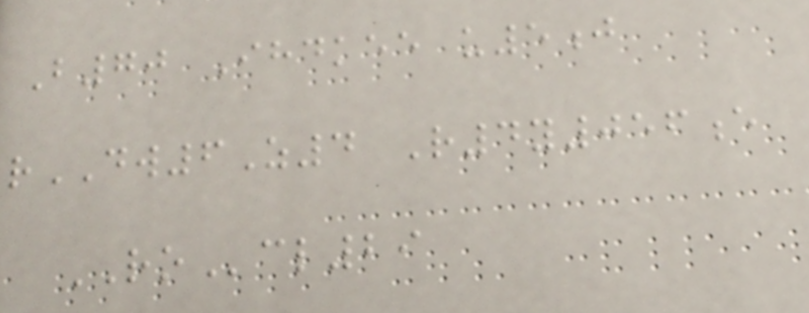B70 Ihdkee u5j
rDW6Z4 R4y056e
ROcl29
